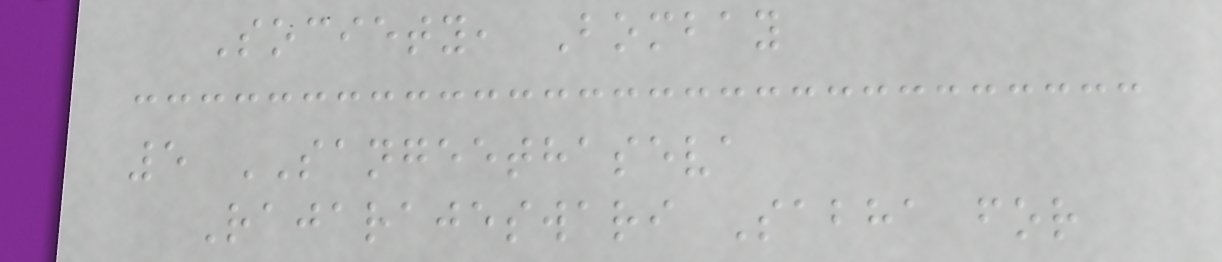Society, Bombay
5 SANGEETHASEVA
Rajarajeswari Sabha for
